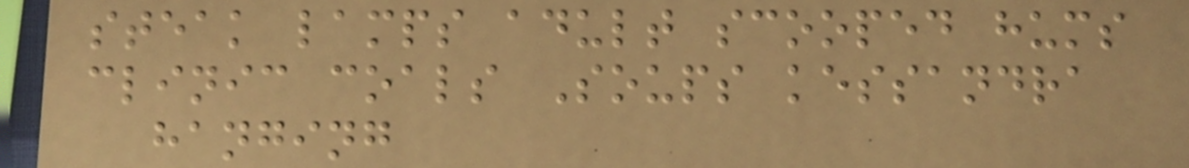steak lamps adult scooped hums
clinic coals Soups kessandra
hanging
